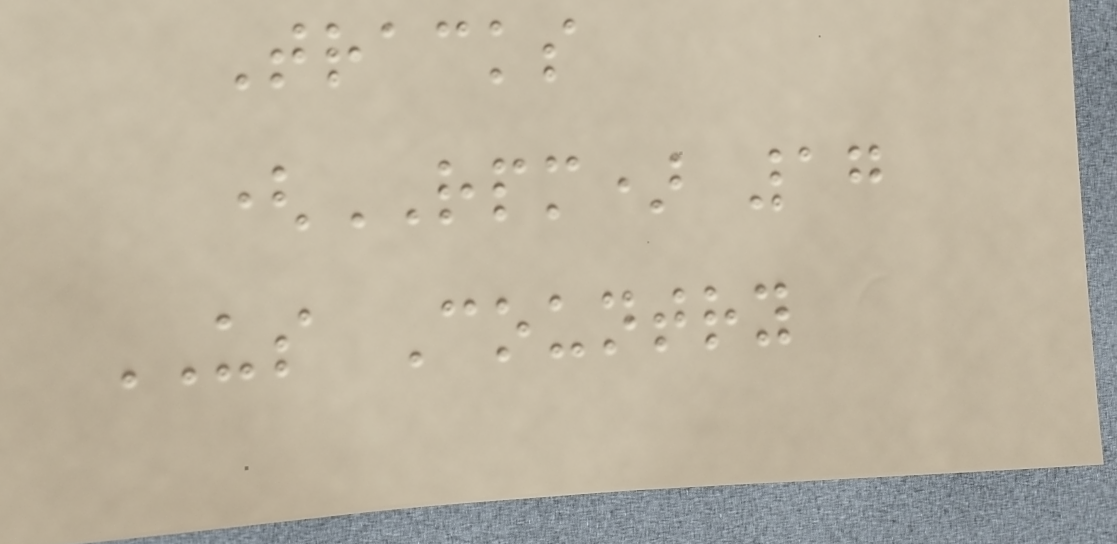Tracks
(RPM) 17
US Country
